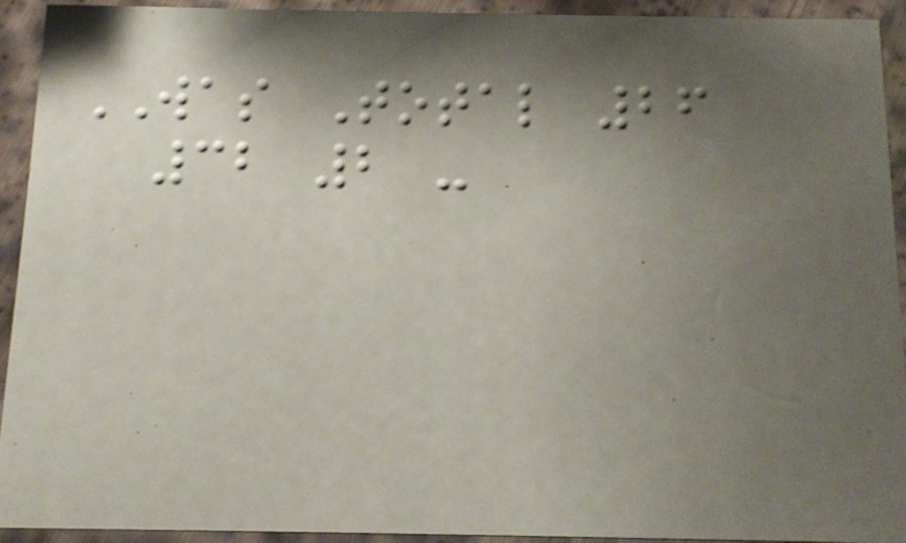WAS Total 26
32 2 -
